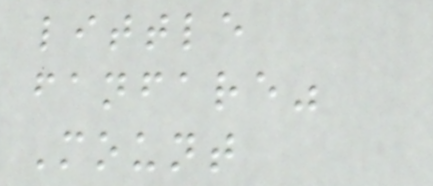little
fanfare"
Mount
